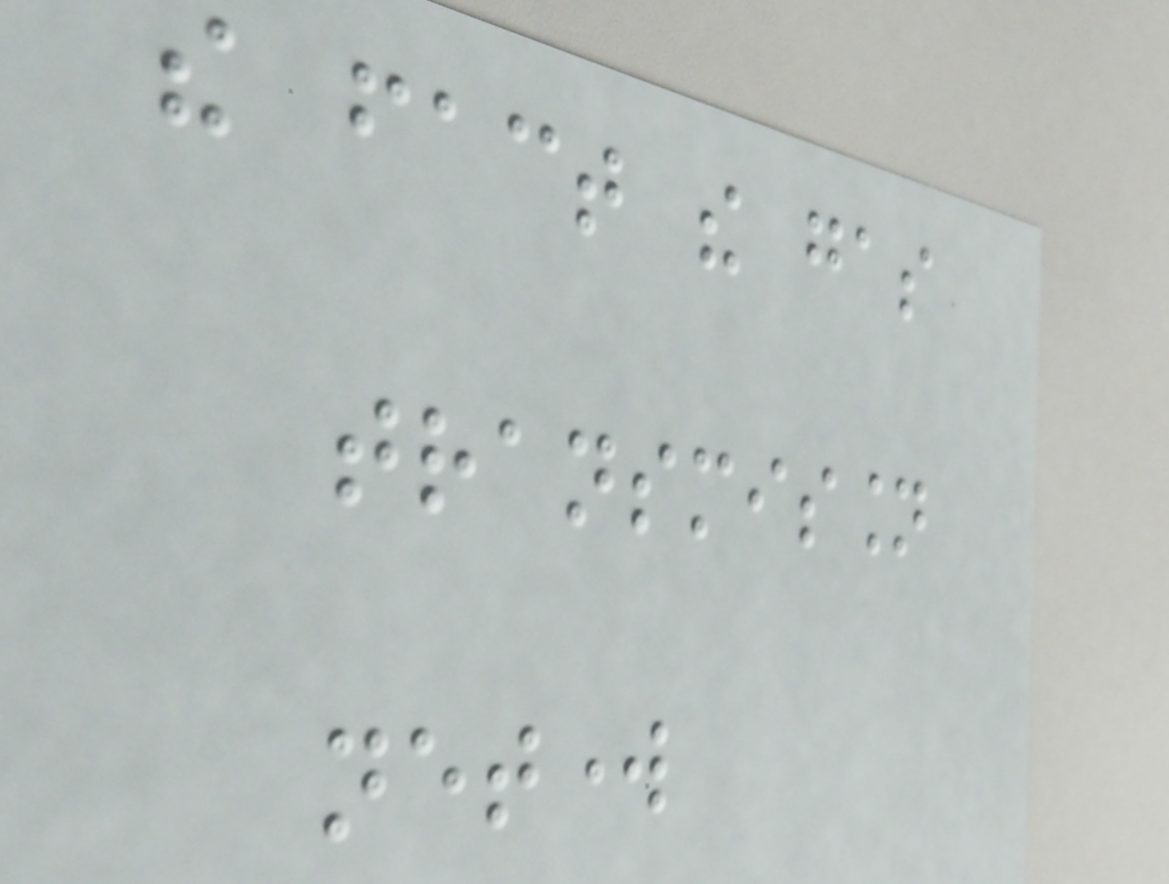the fact the gas
transmission
network
